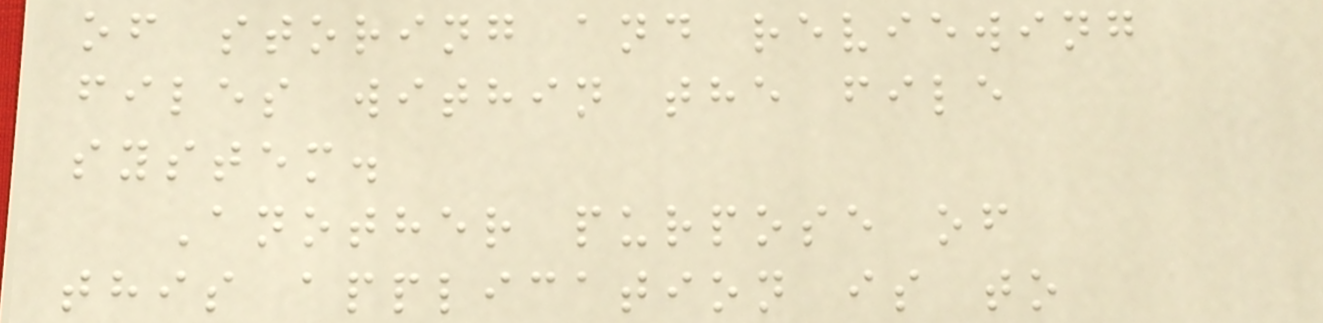of storing and reviewing
files within the file
system.
Another purpose of
this application is to
